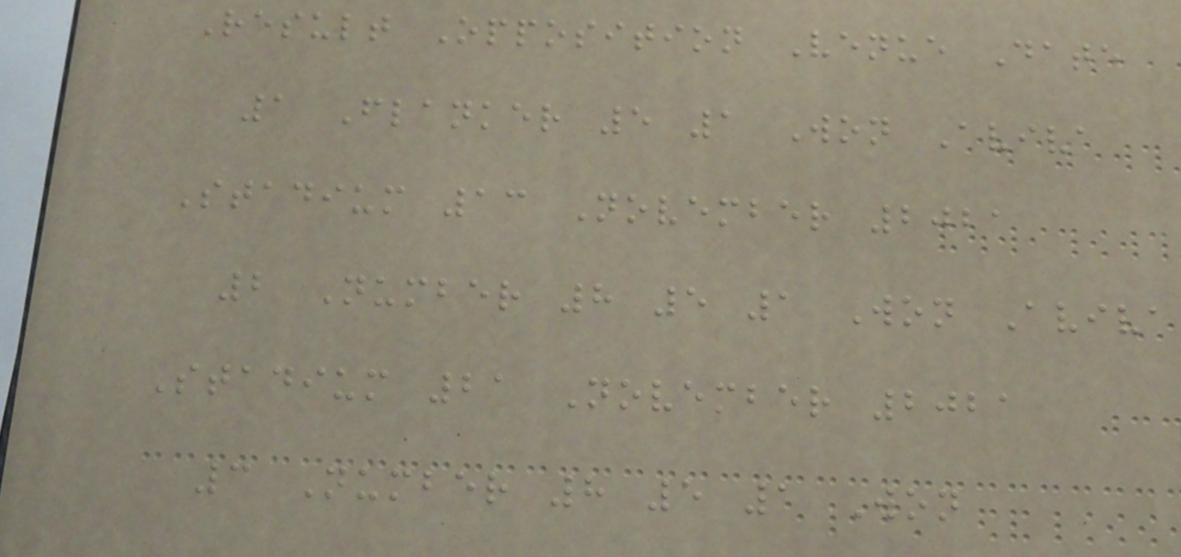Result Opposition Venue Date
1 Flanker 5 1 Won Aviva
Stadium 13 November 2021
2 Number 8 5 1 Won Aviva
Stadium 21 November 2021
3 Number 8 5 1 Won
